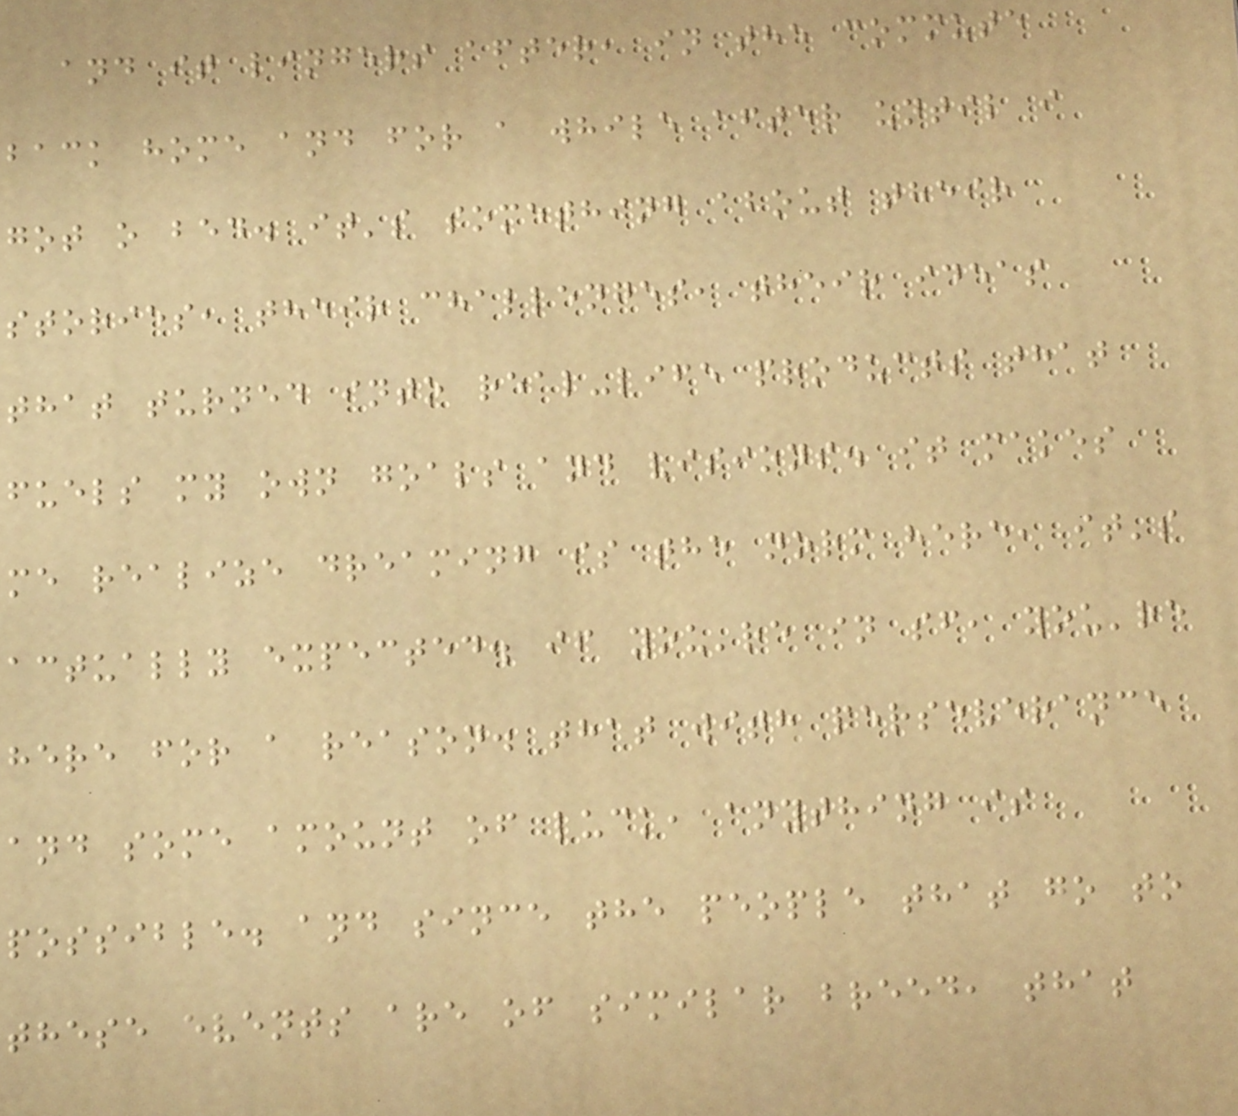and it lingers after, in the commute
back home and for a while after until i
got o bed. it's something about their
stories, their challenges, their ideas
that turned into real-life products that
fuels my own goals and visions. it makes
me realize dreaming is the norm here, it's
actually expected. if you're in sf, you're
here for a reason. that with perseverance
and some amount of luck, anything is
possible. and since the people that go to
these events are of similar breed, that
